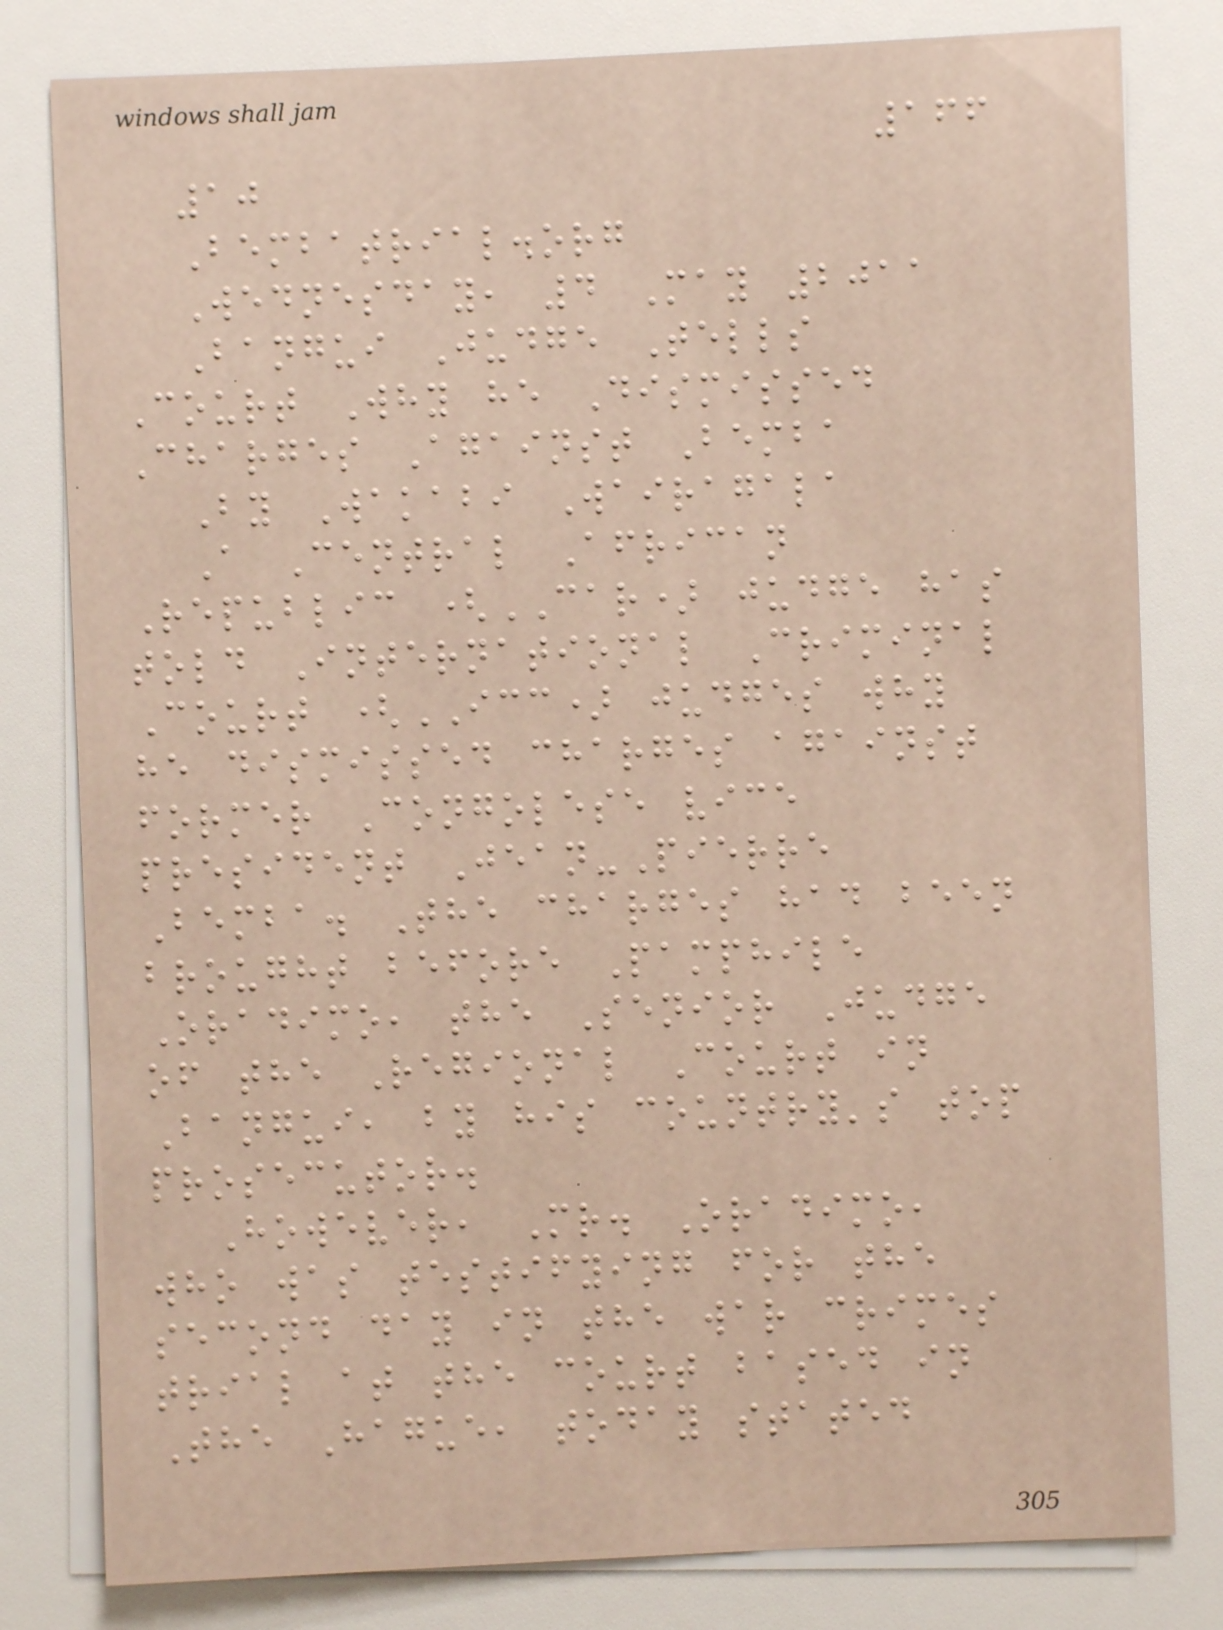166
10
Bembatrial.org
Wednesday, 4 May 2011
Bangui Judge Tells
Court Why he Dismissed
Charges Against Bemba
By Wakabi Wairagala
A Central African
Republic (CAR) judge has
told International Criminal
Court (ICC) judges why
he dismissed charges against
former Congolese vice
president Jean-Pierre
Bemba. The charges had been
brought before Pamphile
Oradimo, the Senior Judge
of the Regional Court in
Bangui, by his country's top
prosecutor.
However, Mr. Oradimo,
who was testifying for the
second day in the war crimes
trial at the court based in
The Hague, today stated
